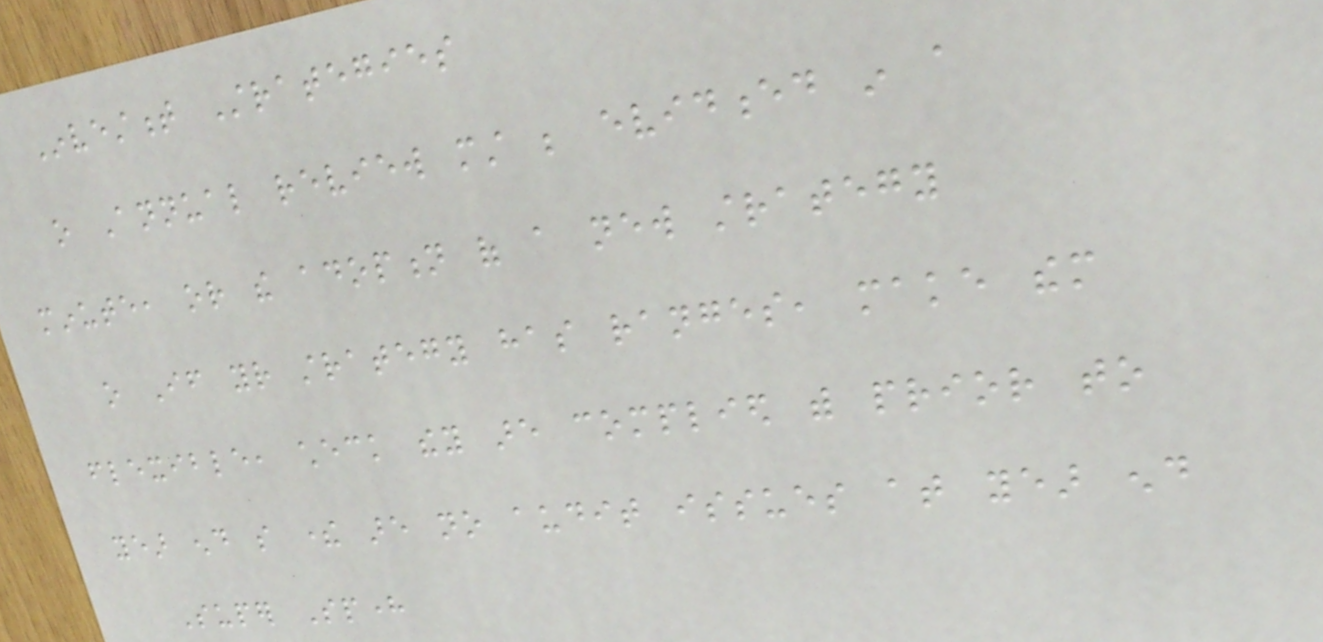Investment Strategies
o Annual review must be evidenced in a
minute, or the adoption of a new strategy
o If your strategy has ranges, make them
flexible, check they are complied with prior to
year end so there are no audit issues at year end
Super Sphere
